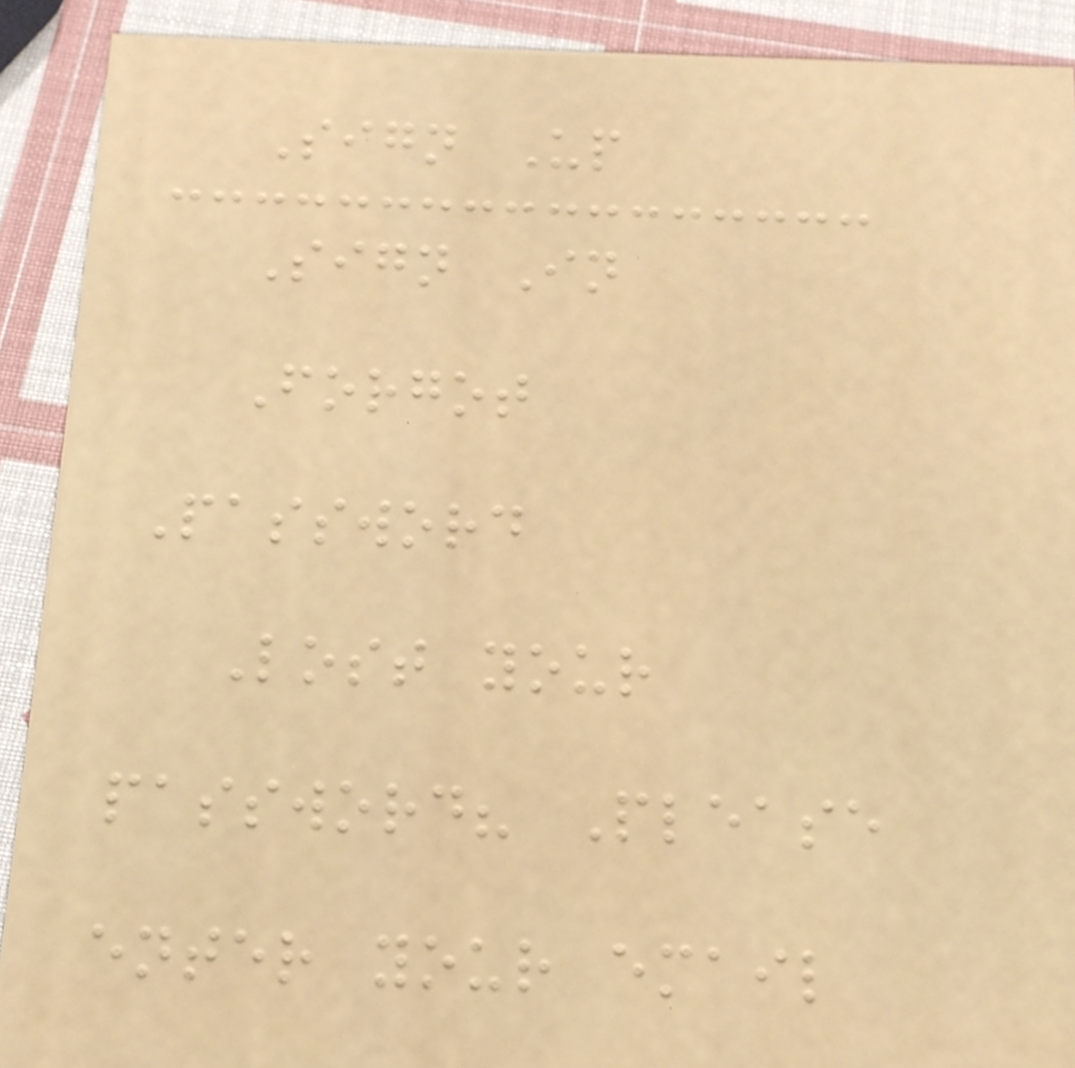Sign Up
Sign In
Forgot
Password
Lost your
password? Please
enter your email
